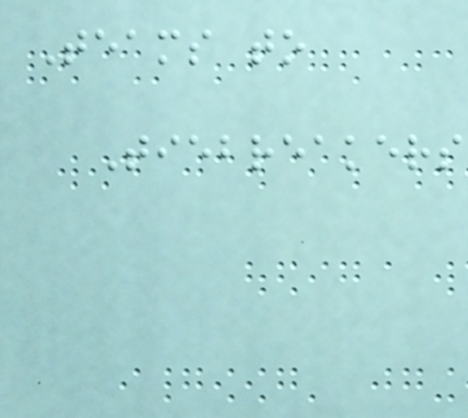Teams to
Tiebreakers
